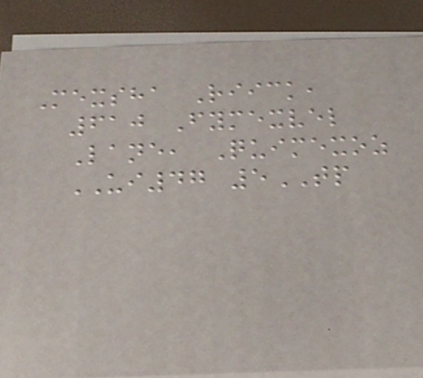Mexsha Riick,
610 Fymexvel
Lane, Quimexoz
UI47 5TP
